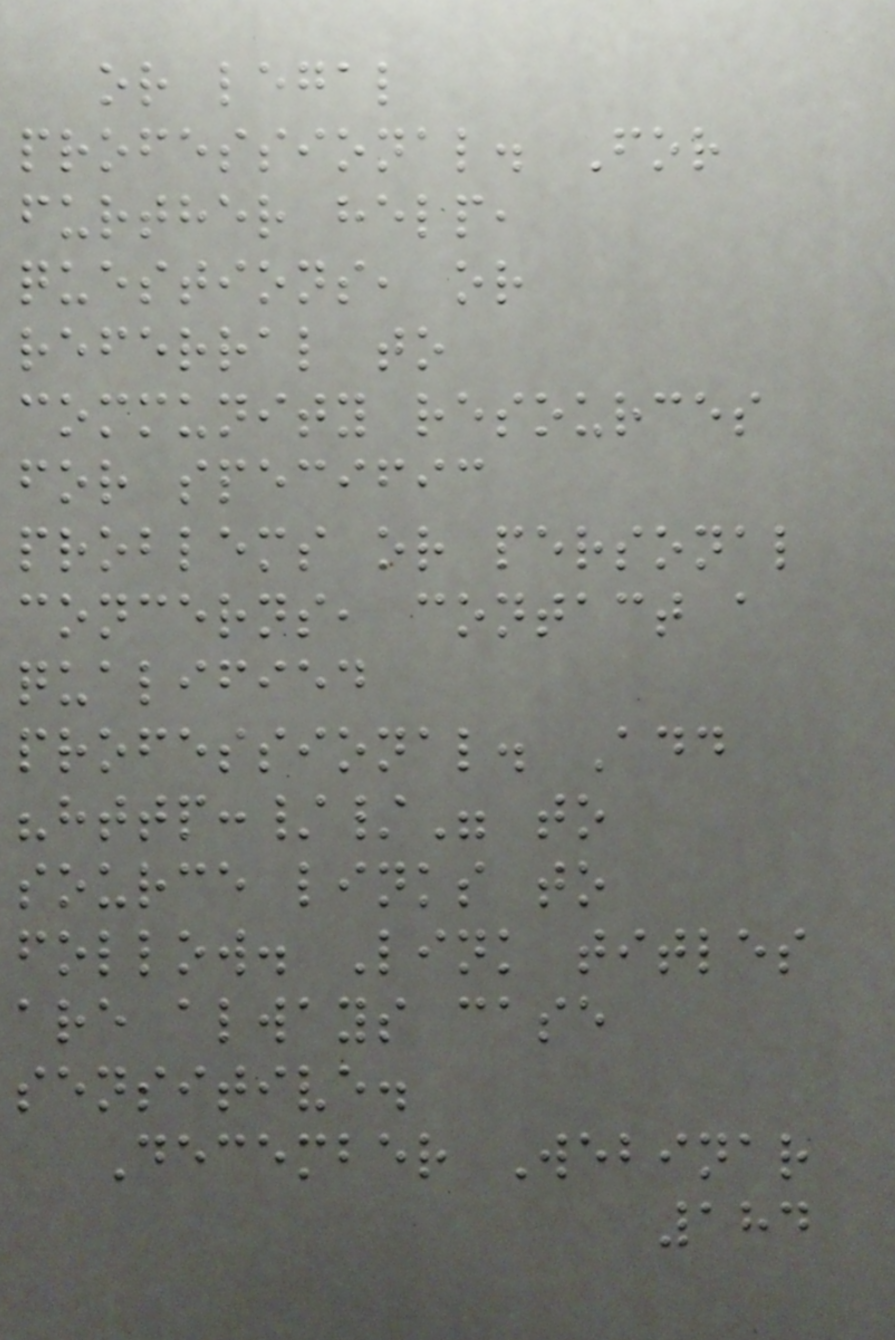or legal
professional. For
further help,
questions, or
referral to
community resources
for specific
problems or personal
concerns, contact a
qualified
professional. Add
"http://" to
source links to
follow. Link titles
are always case
sensitive.
December Webinar
184
